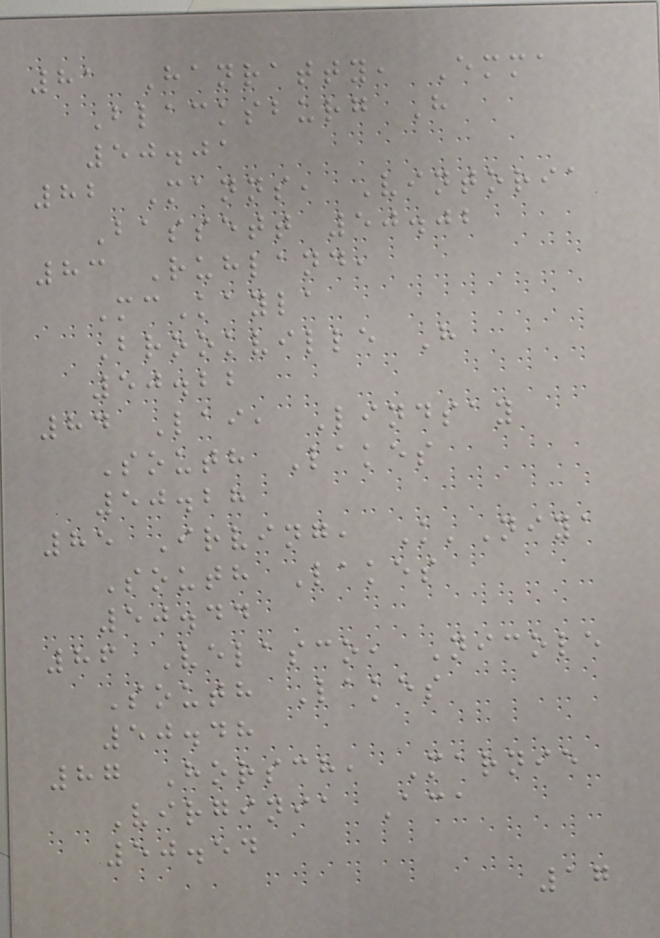81 Hanratty, Emma
Blacksburg H
50.01
82 Manns, Vintoria
Bassett 50.02
83 Ruhland,
McKayla
Brookville H
50.22
84 Lai, Lindsay
South Lakes
50.28
85 Irving, K'Niya
South Lakes
50.44
86 Velasco, Nicole
South Lakes
50.48
87 Horsch, Marnie
Virginia Aca
50.54
17
